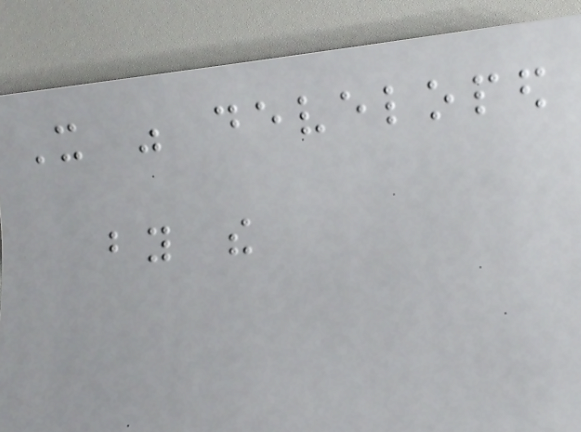It was developed
by the
